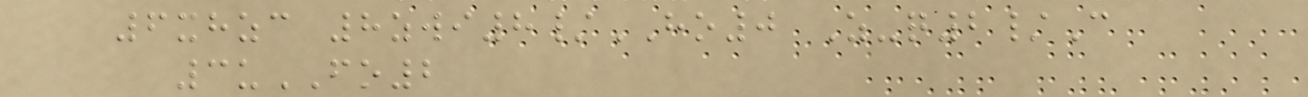6xhzc 8zwi8/HO0 Z-q2/C
3uFO2
